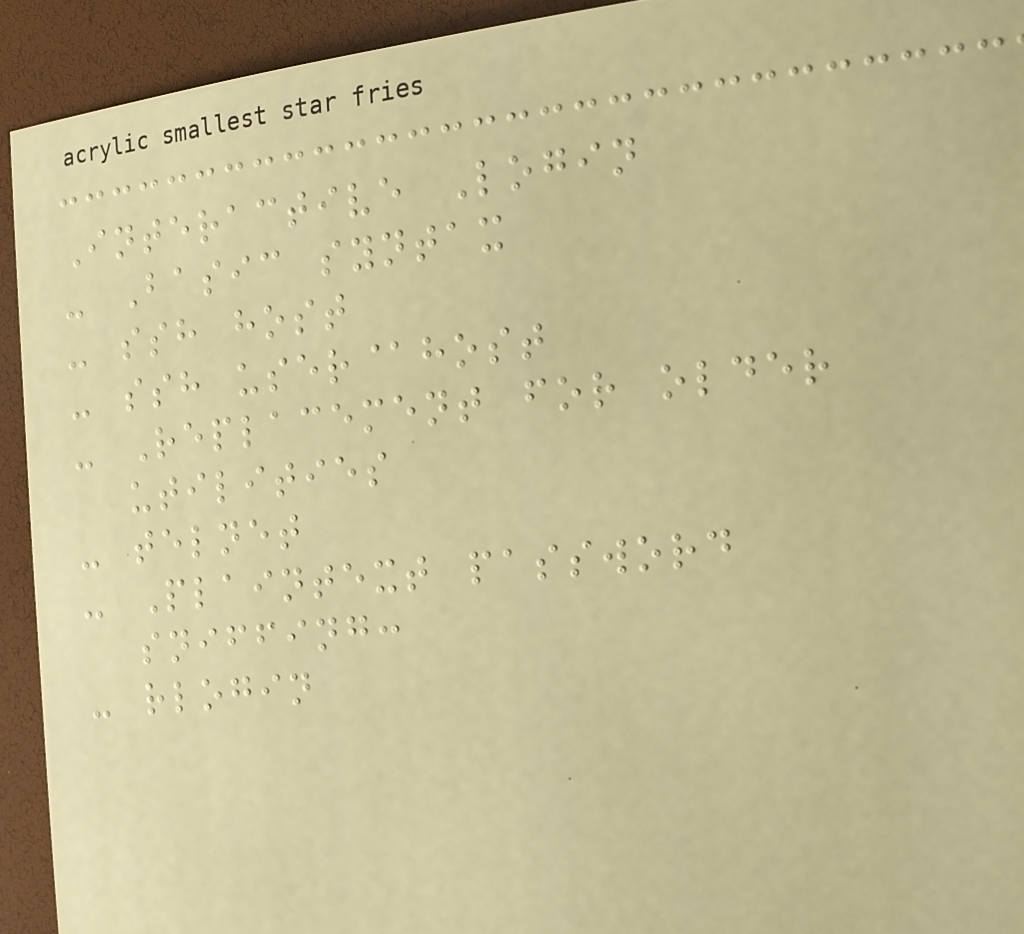Interactive Login
- Basic syntax
- ssh host
- ssh user@host
- Replacement for older
utilities
- telnet
- Plaintext password
sniffing:
- rlogin
